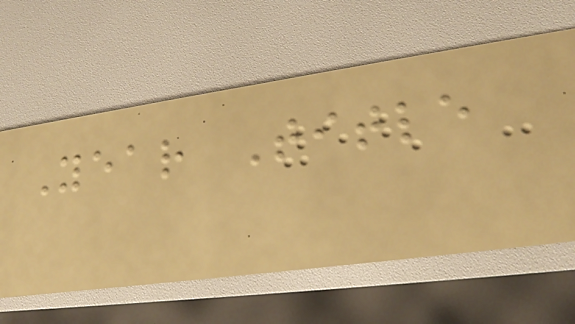Year Title
